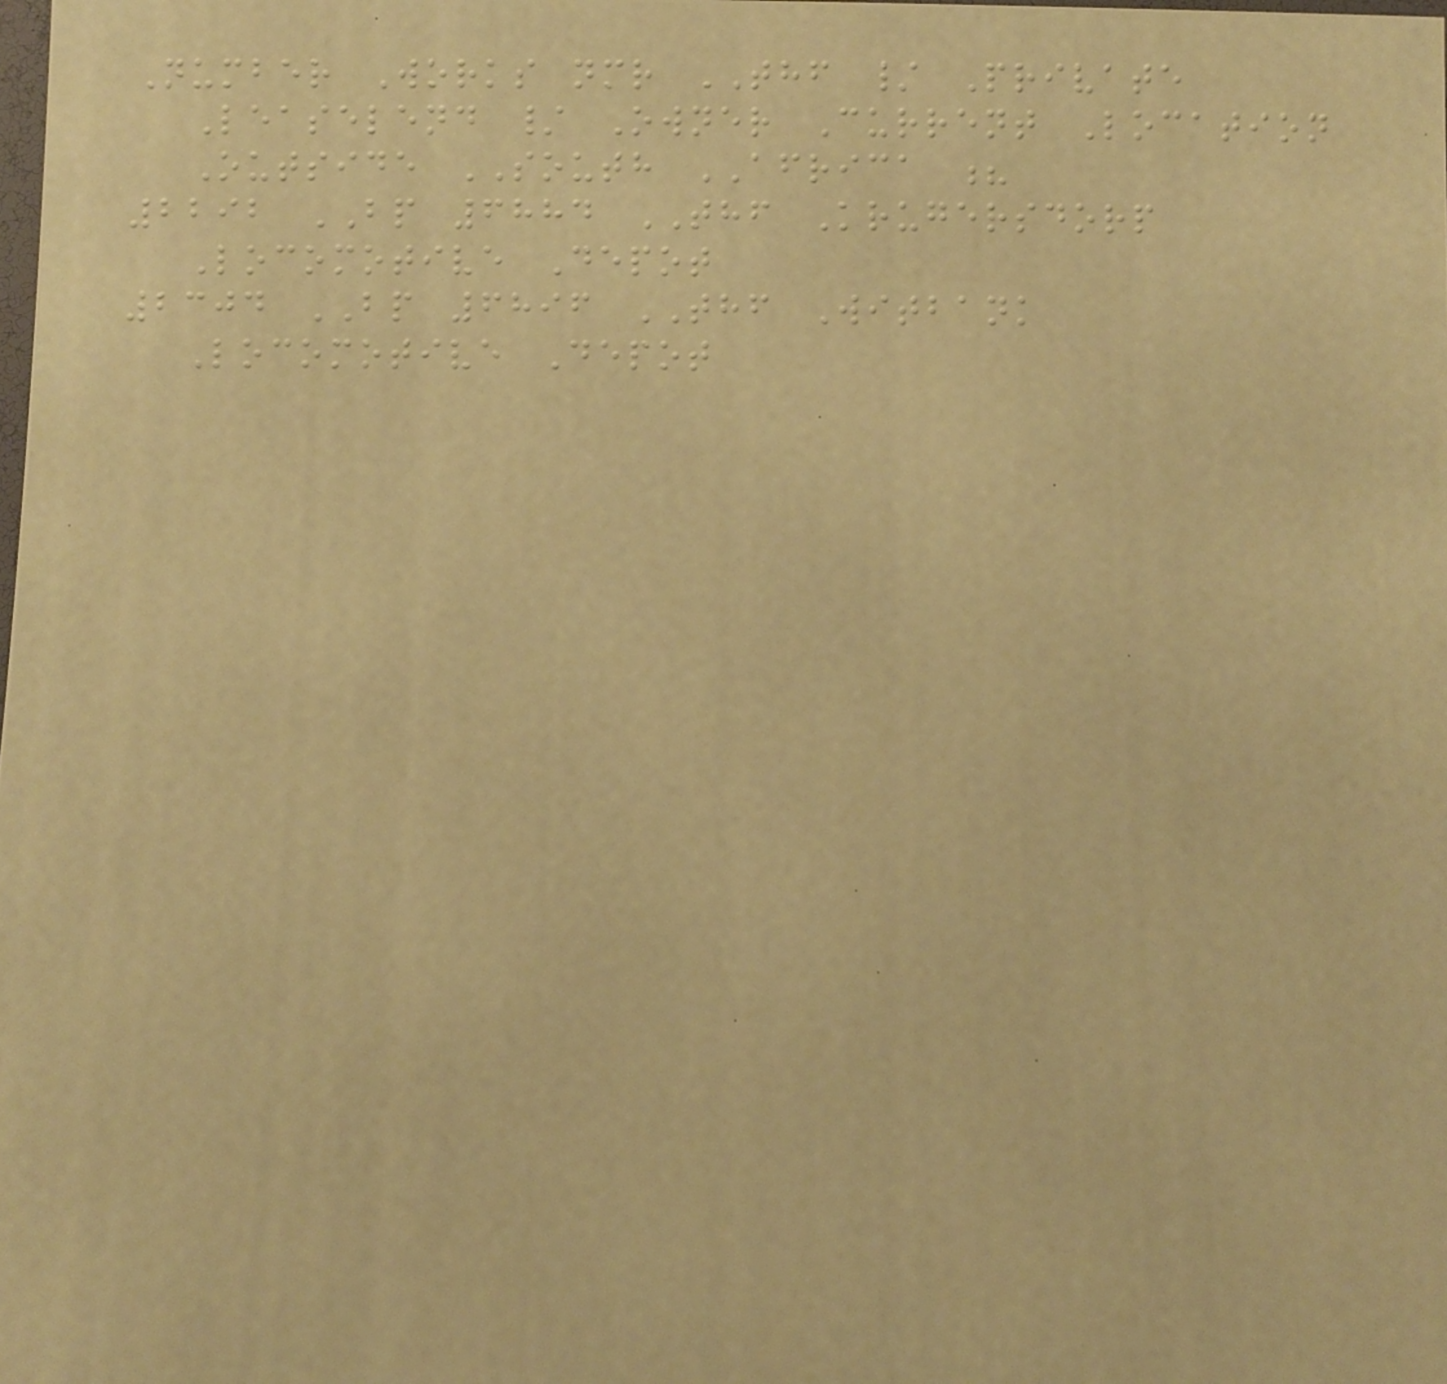Number Works nmr THF / Private
Leaselend / Owner Current Location
Outside SOUTH AFRICA ?
2292 BP 6884 THF Krugersdorp
Locomotive Depot
2304 BP 6896 THF Witbank
Locomotive Depot
